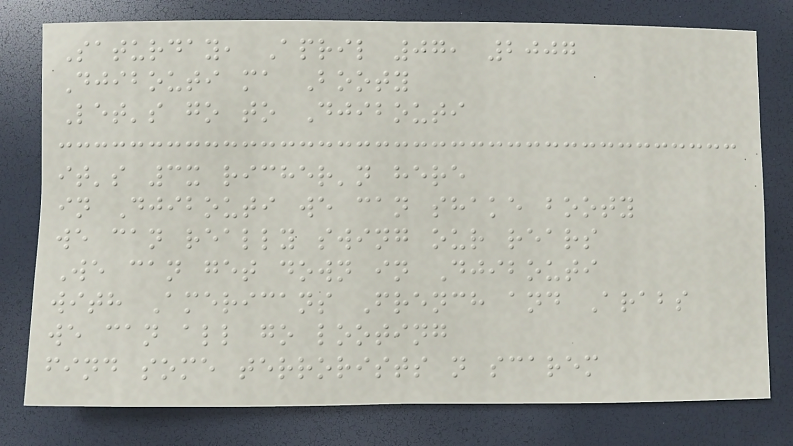Saturday, April 07, 2007
Djibouti ma Booty
Let's go to Djibouti
it's 3x richer'n here
in Djibouti we can shake booty
we can really swing our rears
We can get down in Djibouti
with Americans French and Arabs
we can all go looting
find some terrorists n scarem
